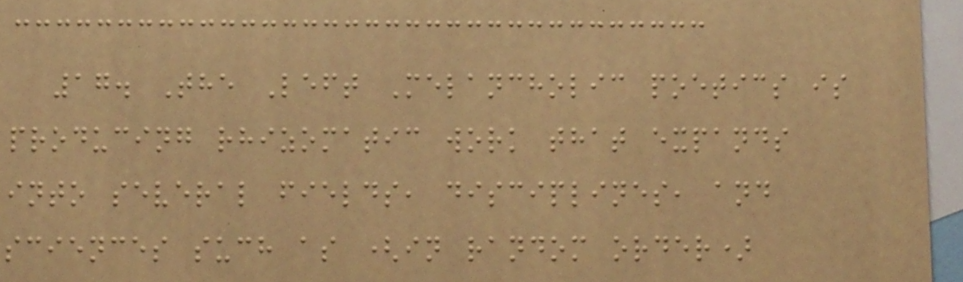17. The Left Melancholic poetics is
producing rhizomatic work that expands
into several fields, disciplines, and
sciences such as (in random order)
